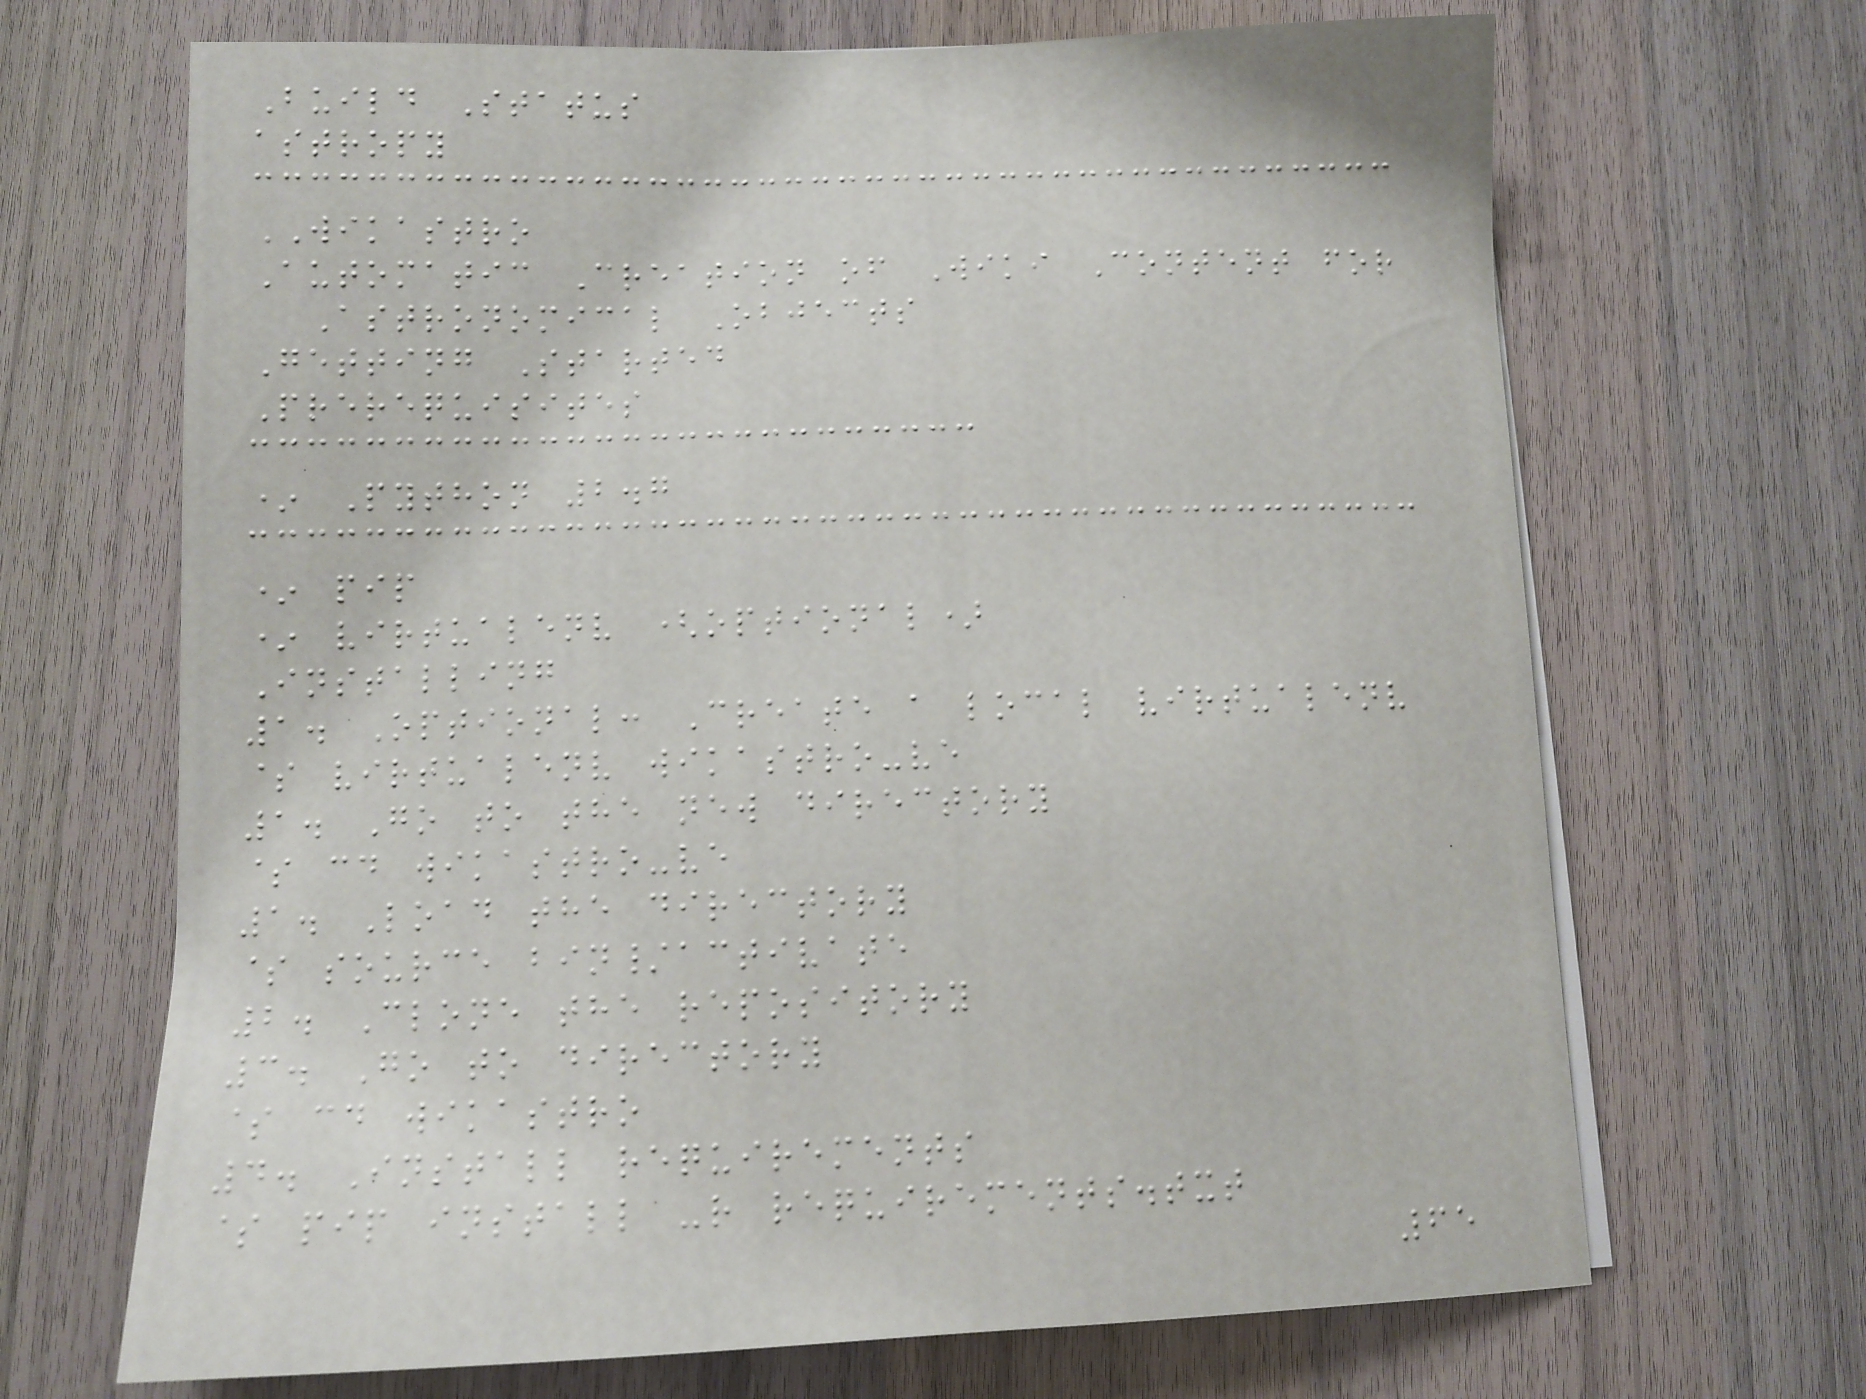Build Status
astropy
WIKASTRO
Automatic Creation of Wiki Content for
Astronomical Objects
Getting Started
Prerequisites
* Python 2.7
* pip
* virtualenv (optional)
Installing
1. Optional: Create a local virtualenv
$ virtualenv wikastro-ve
1. Go to the new directory
$ cd wikastro-ve
1. Load the directory
$ source bin/activate
2. Clone the repository
3. Go to directory
$ cd wikastro
4. Install requirements
$ pip install -r requirements.txt
65
